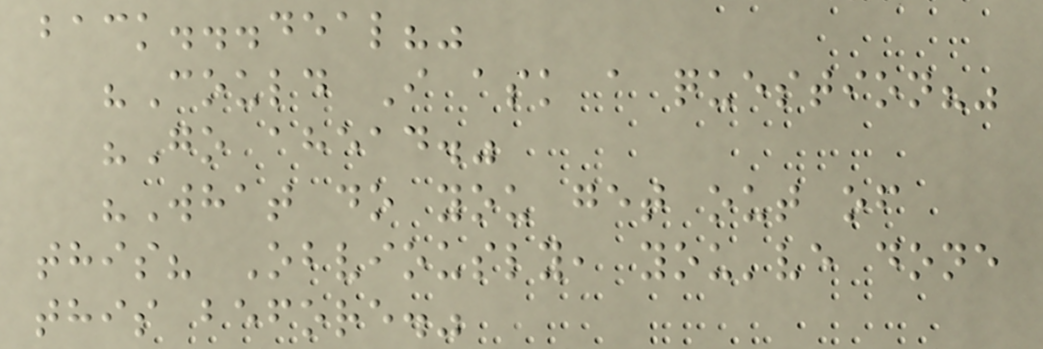back...deal?"
"Could I ask a question?"
"Go ahead."
"What do you get out of
this? Obviously, you've done
this before."
